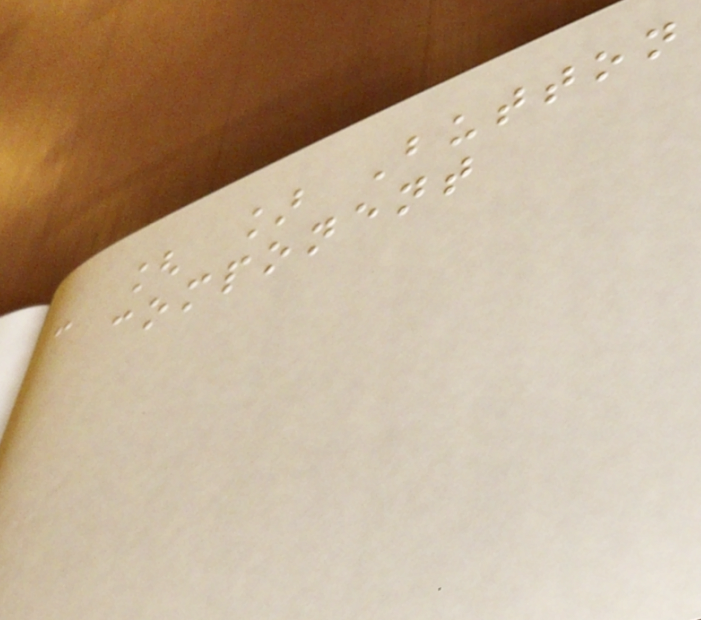- [ ] Button
component
